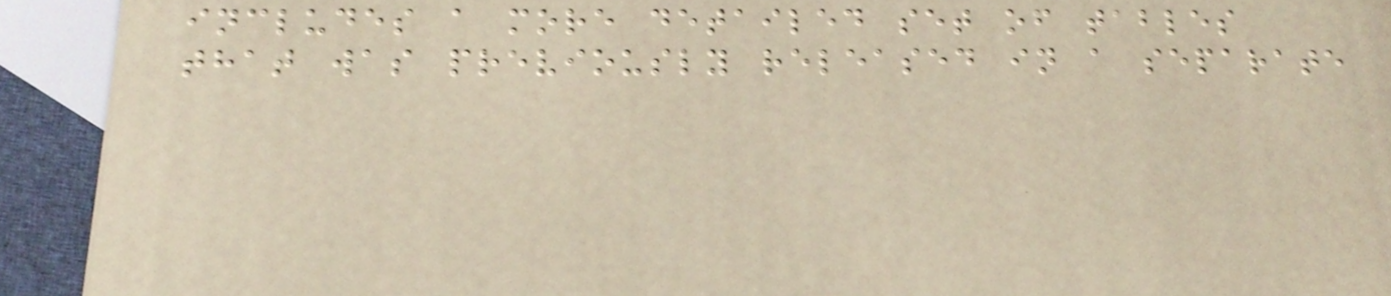includes a more detailed set of tables
that was previously released in a separate
